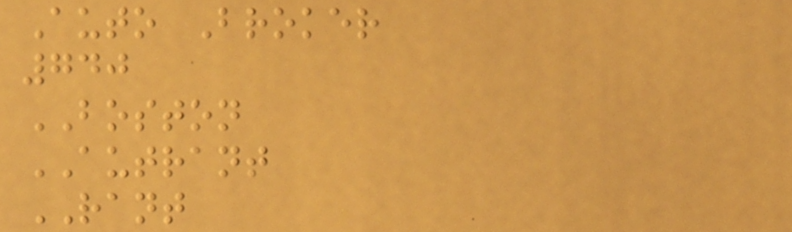Auto Broker
740
BOSTON
AUTRANT
RANT
